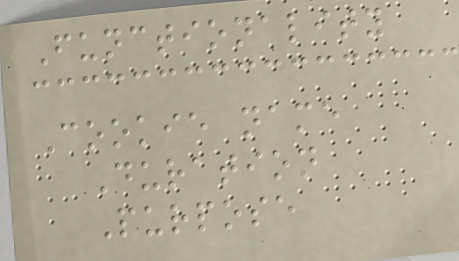Functionality
Cookie name
Duration
Purpose
